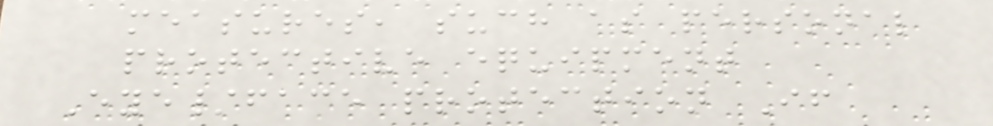measures, such as personal
protective equipment
Eye/face protection If
